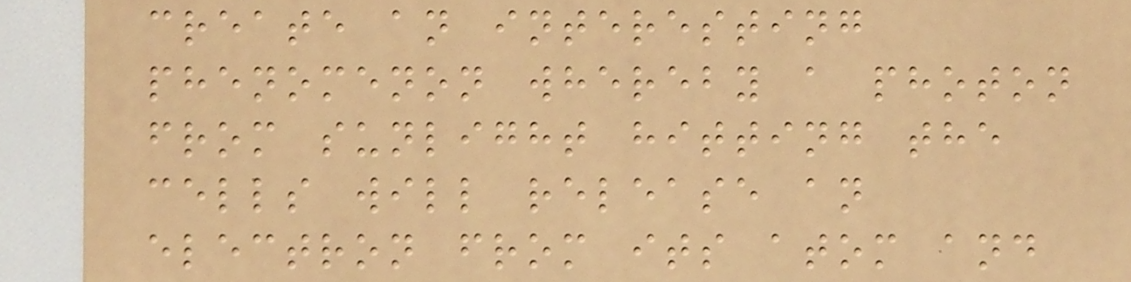create an interesting
phenomenon whereby a photon
from sunlight hitting the
cells will release an
electron from its atom and
